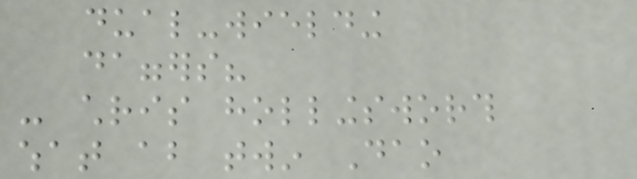dual-wielding
daggers?
- chris hollingsworth
what about twin Dao
